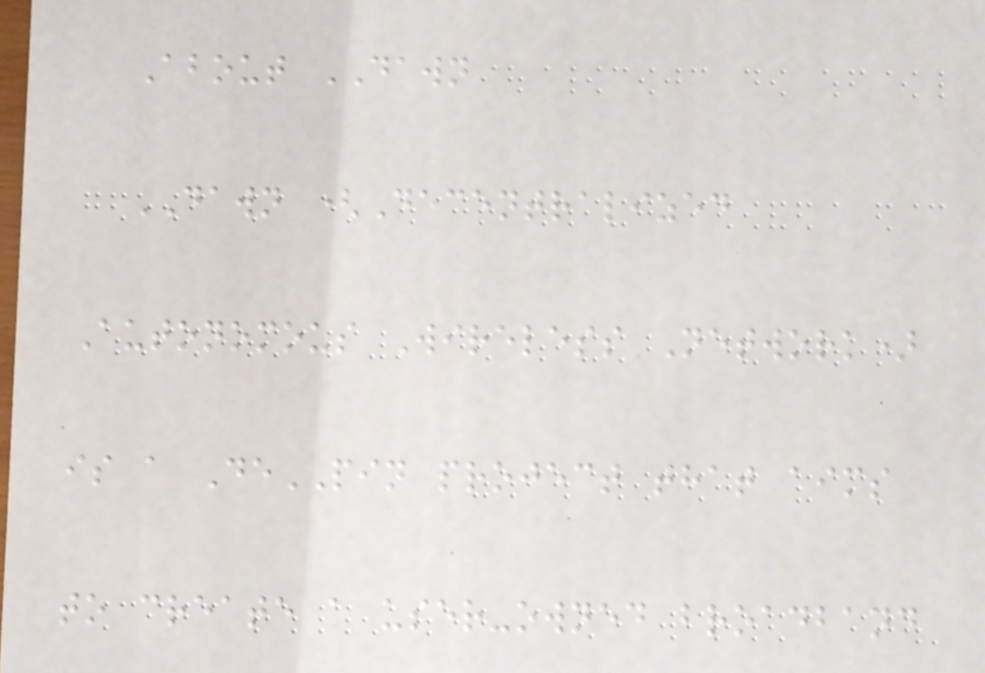About DAWN
DAWN (Decentralized
Autonomous Wireless Network)
is a DePIN project that aims
to create a user-owned broadband
